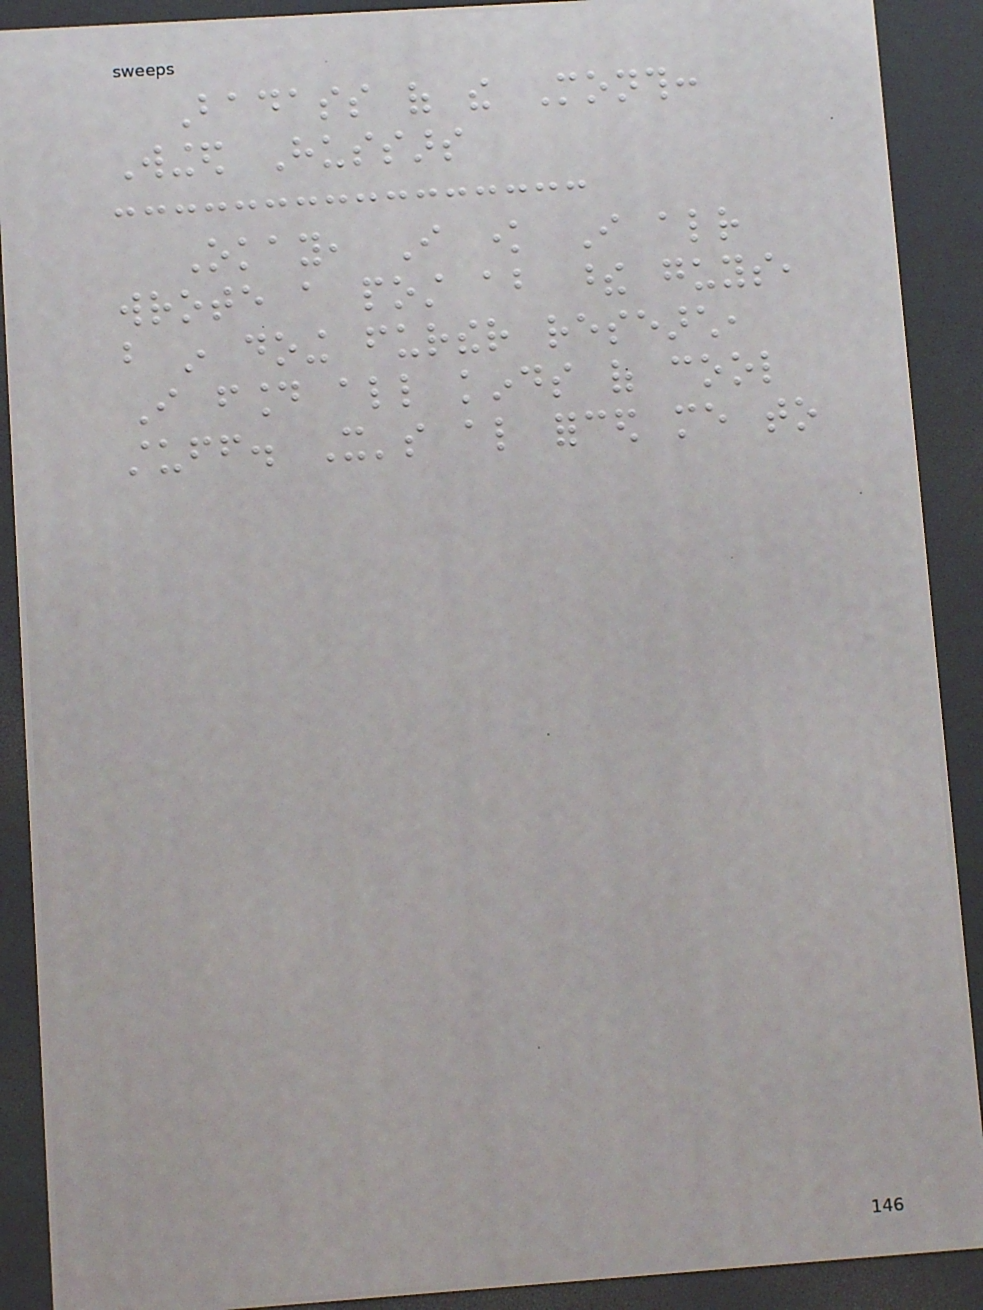Badass of the Month:
Winged Hussars
Okay, I know I already
wrote a post about these guys,
but in doing further research,
I found all kinds of cool
stuff. It's also forced me to
